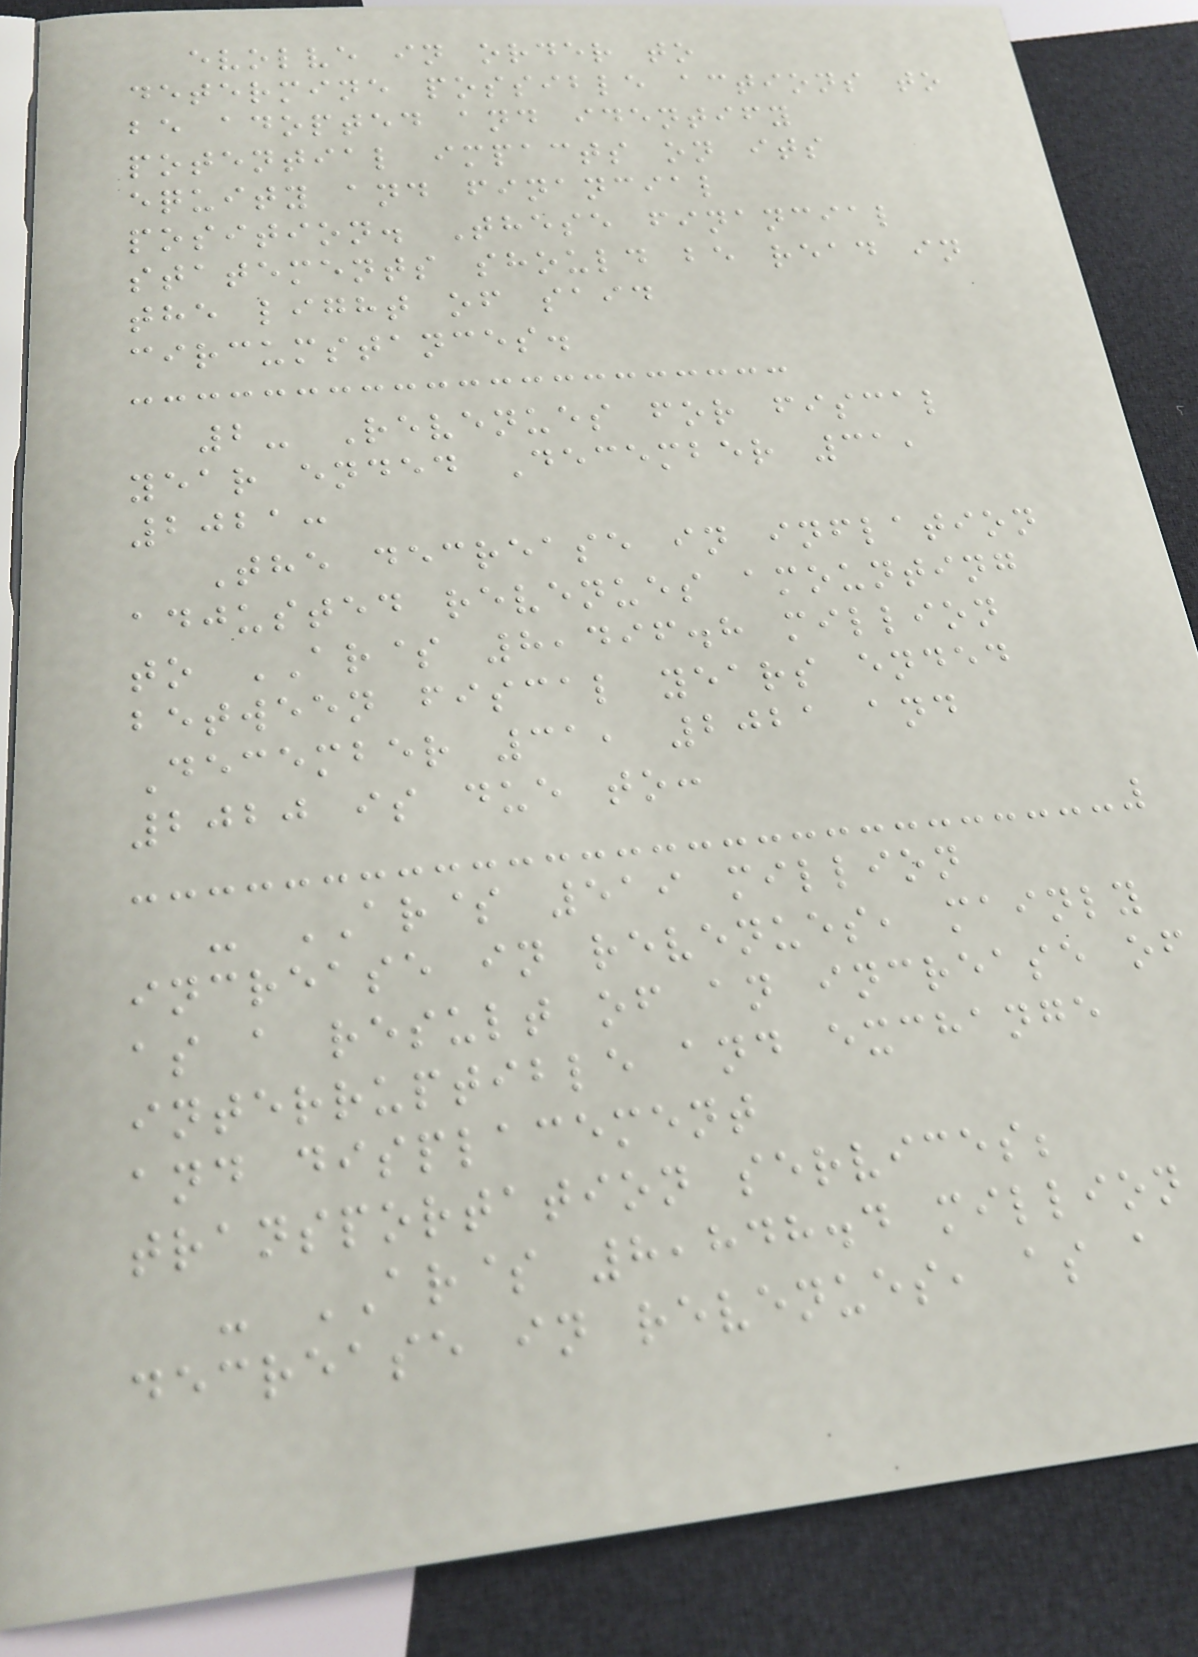evolve in order to
determine possible actions to
be adopted and identify
potential impacts on its
equity and financial
position. These financial
statements should be read in
the light of said
circumstances.
2- Revenues for fiscal
year ended December 31,
2021:
The decrease in inflation
adjusted revenues amounting
to AR$ 8,496.8 million
between fiscal years ended
December 31, 2021 and
2020 is due to:
- AR$ 519 million
increase in revenues, mainly
as a result of an increase of
interruptible and exchange
and displacement
transportation services;
- AR$ 8,848.4 million
decrease in revenues, as a
